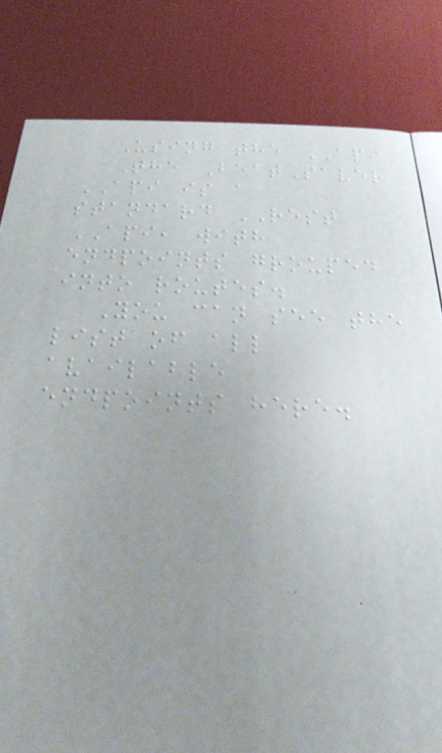Using the API
The BeatSaver
API is a
standard REST
API, with
endpoints grouped
into routes.
You can see the
list of all
available
endpoints here.
